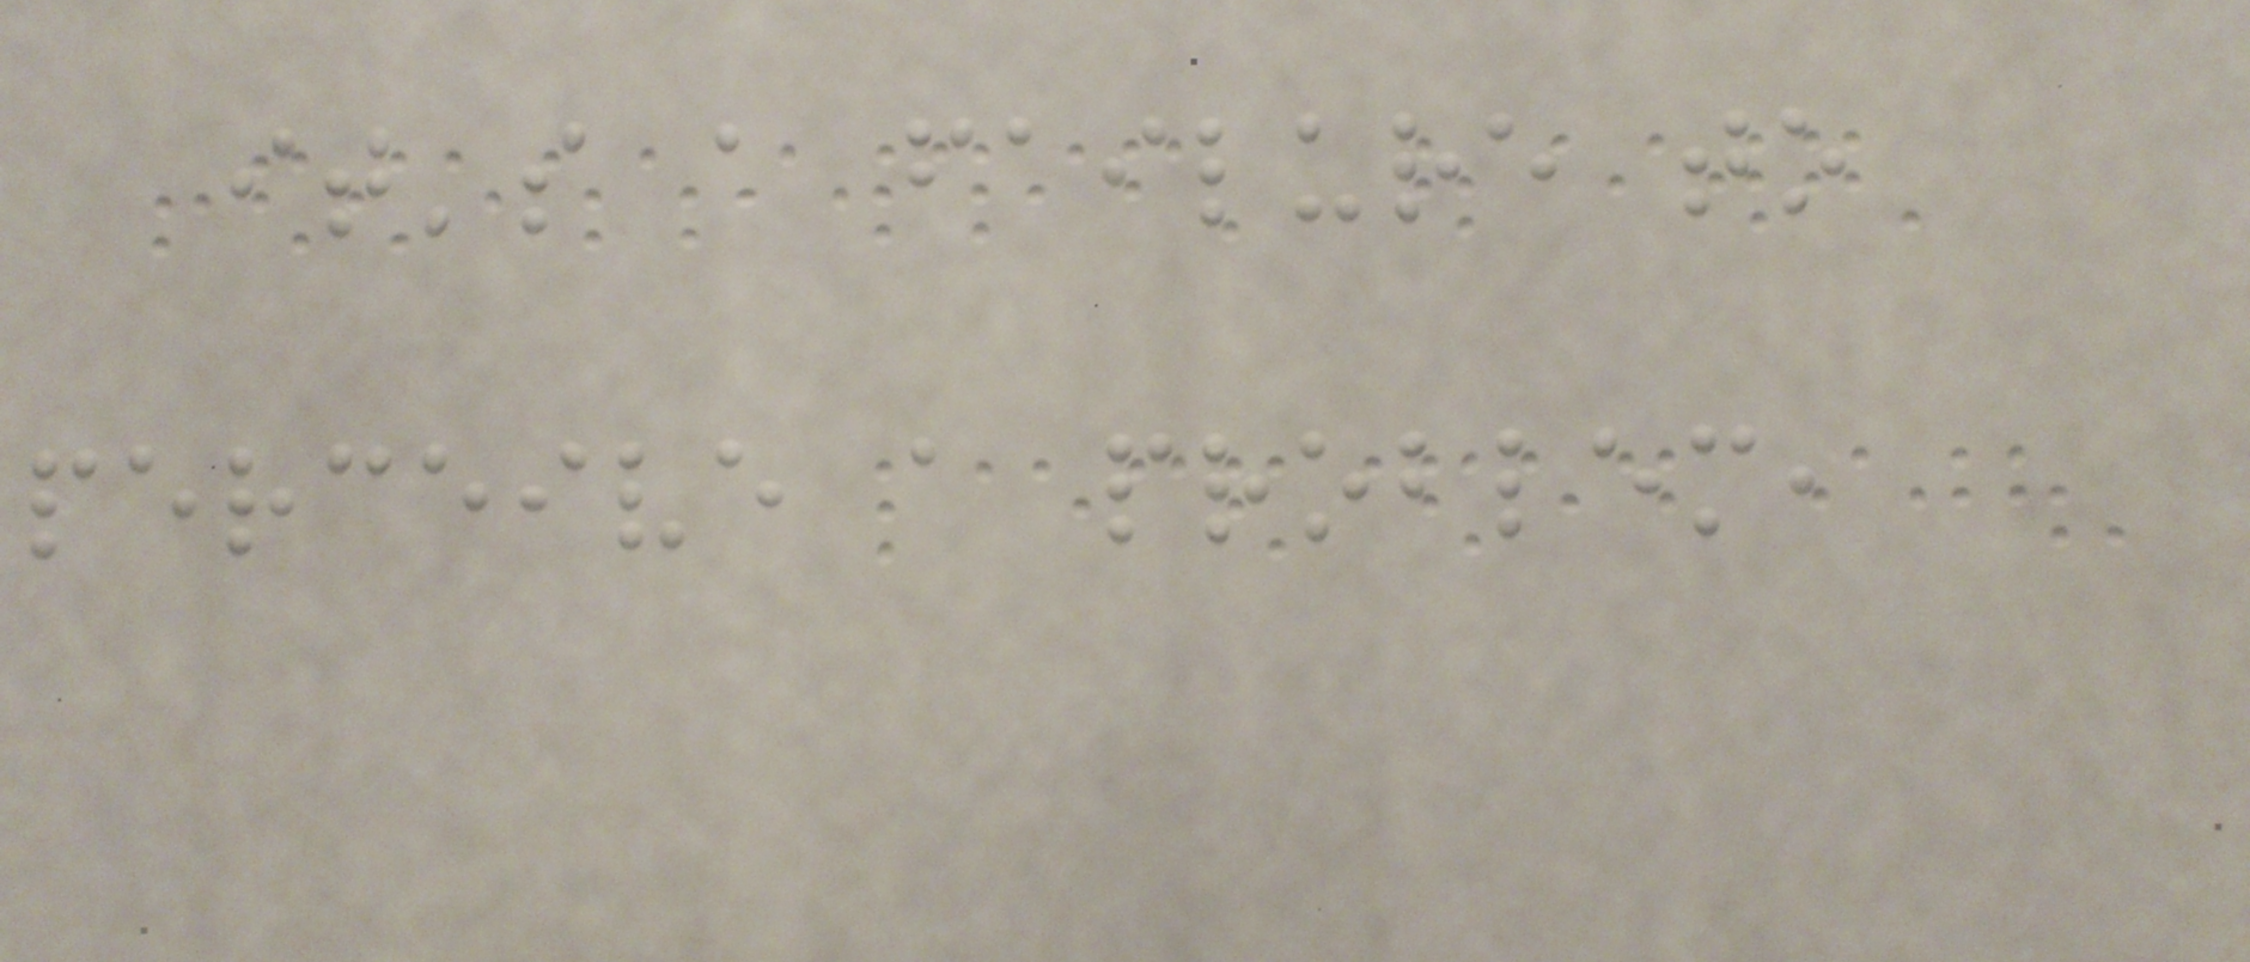it's a failure to
perceive a problem,
